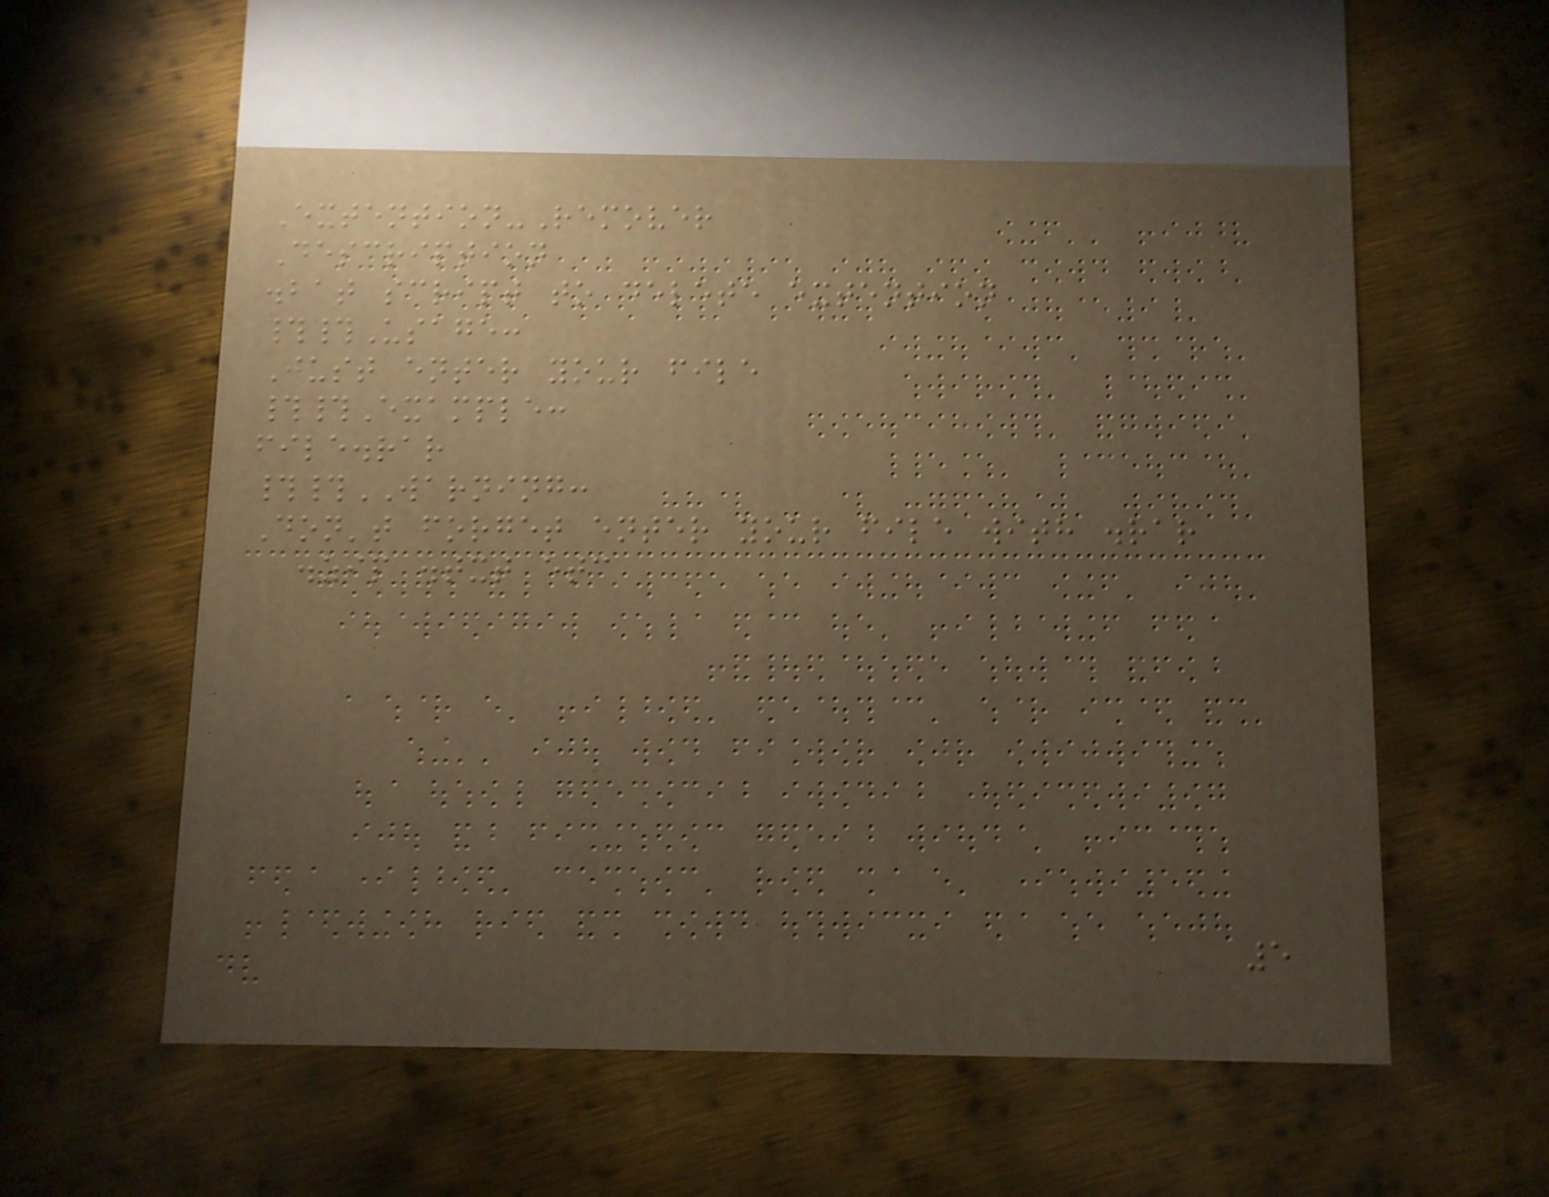Extention-Remover
Description
.bat script to delete extention
##Usage:
Just enter your file
##Example:
file.rar
##WARNING:
Don't forget enter your file with .rar
.zip .txt etc
5
